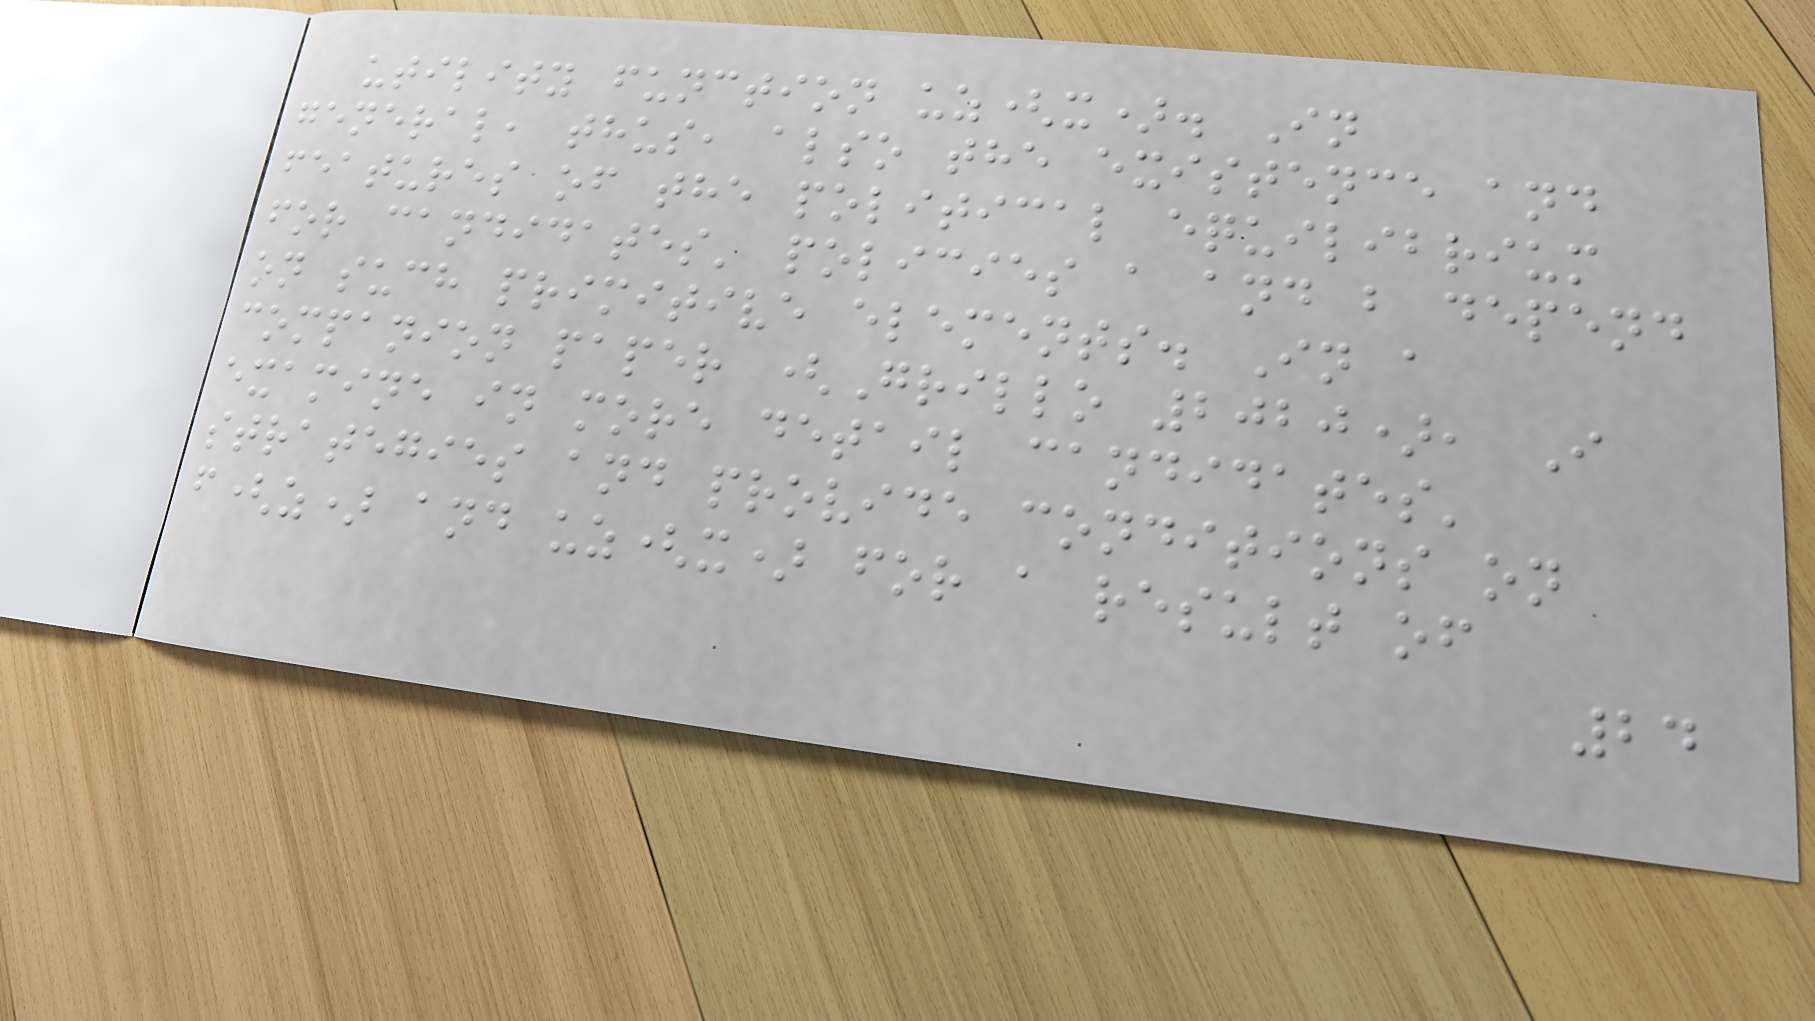utility function uz(x). In
general, thus, also the existence and
features of the political equilibrium
for candidates' policies a and b depend
on such primitive elements. In a
companion paper (Grillo 2020), I
examine in more detail candidates'
strategies and provide conditions on
f(z) and uz(x) for a result of
24
